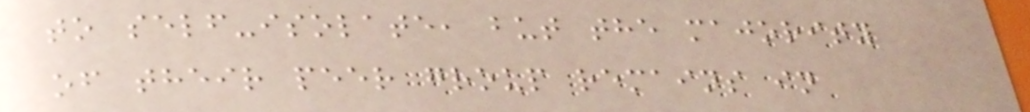to self-isolate, but the majority
of their peer group remains in
